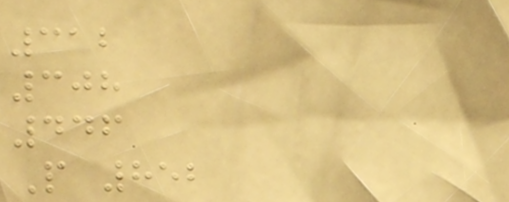312
308
446
P 852
